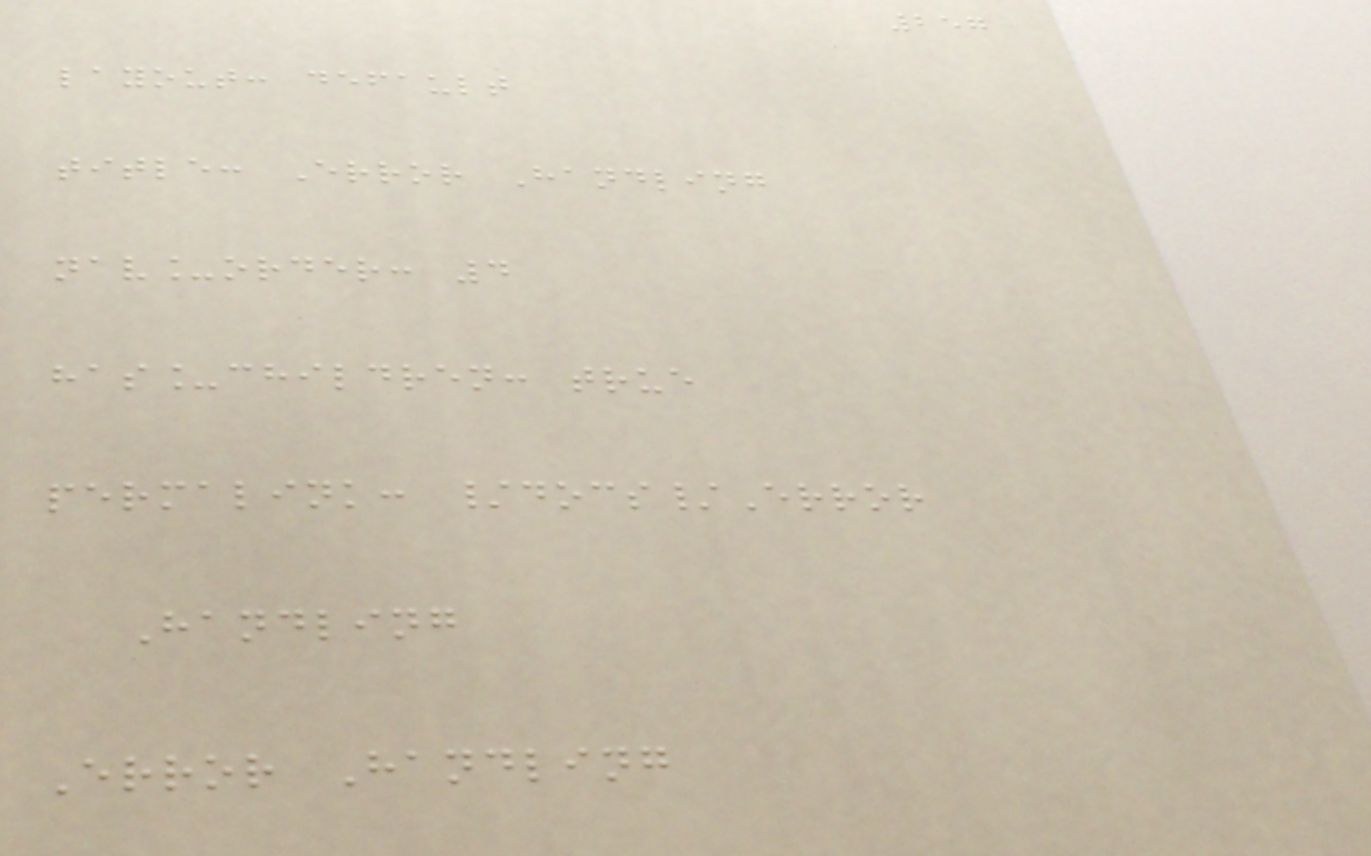257
layout: default
title: Error Handling
nav_order: 4
has_children: true
permalink: /docs/Error
Handling
Error Handling
